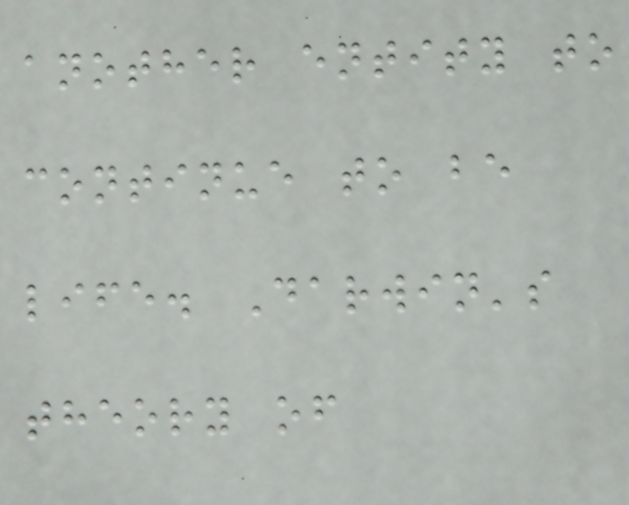another entity to
continue to be
life. Darwin's
theory of
